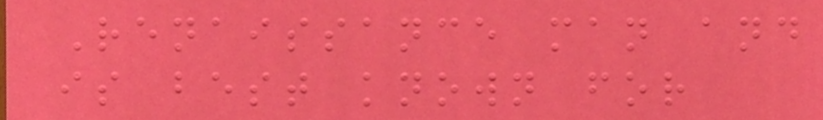Renaissance man and
is best known for
